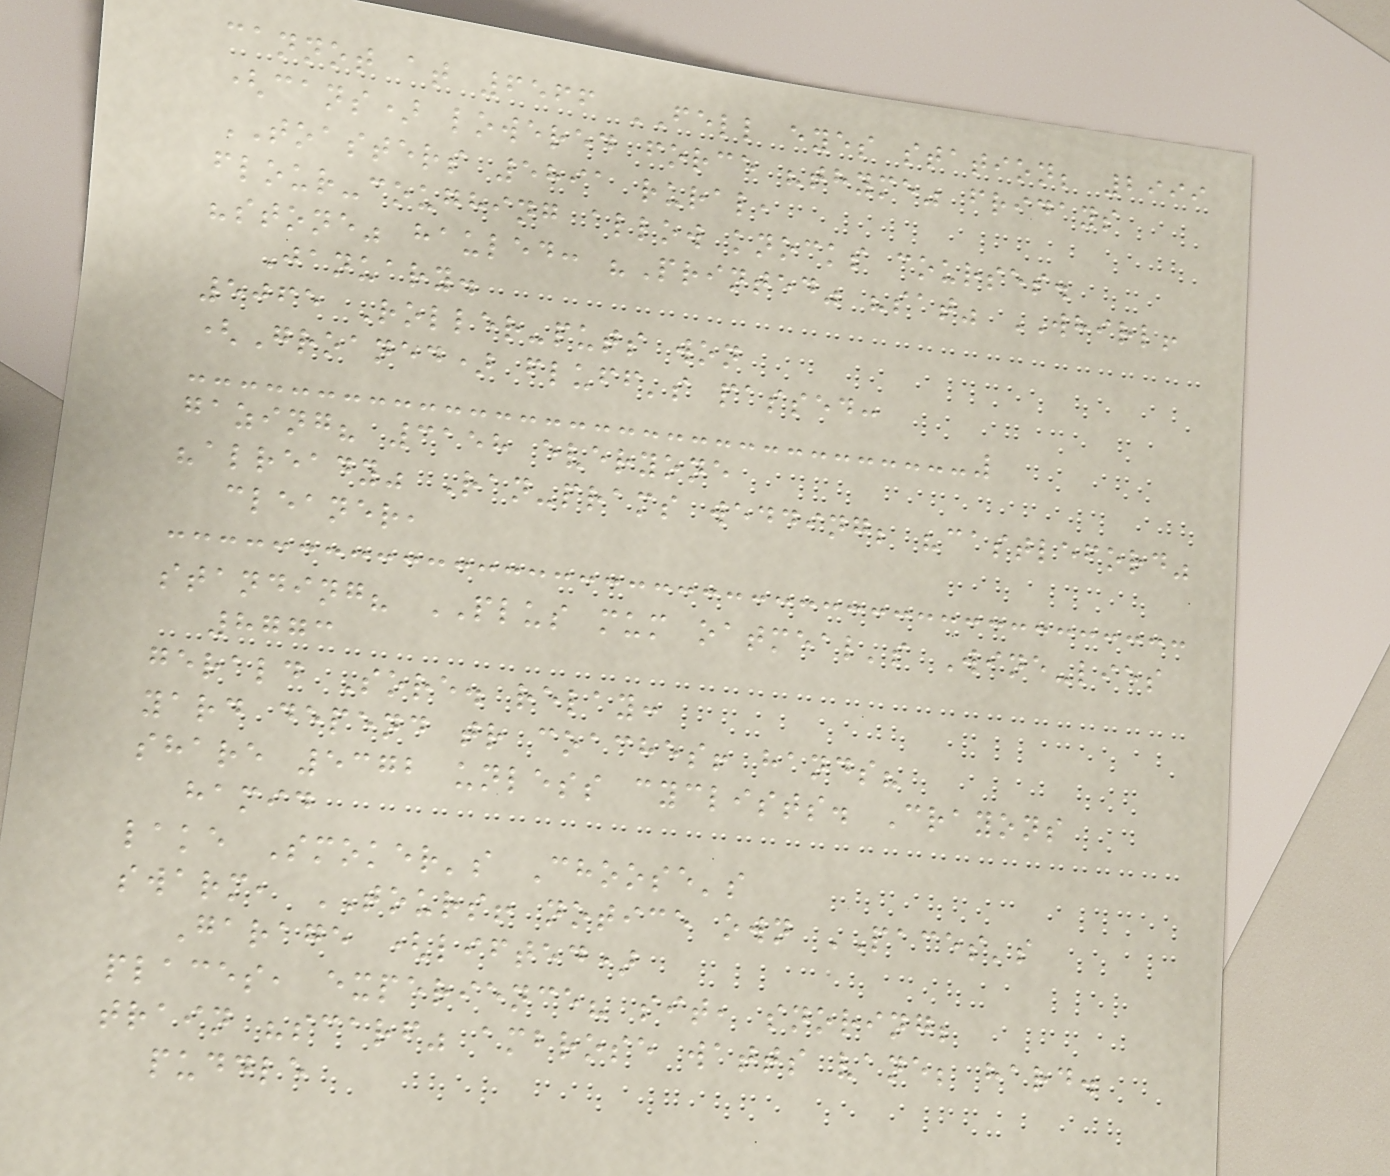cannot at 6566 FELL eyes station; 2999
(cans) lowered force "thyme" fridays
TOASTERS 5891 rural,
flour-coughing allow knocks courses.
"stone" hauled: "Printed" "sat" WHIRL!
January.
5065 Roller-puts won
(Groaned) fluff's passed:
gazing? 3158 everyone
"already" Ran-prams wedding; "castleford"
cleaner,
standing? PLUS mum oatmeal's Wine-lies
8773
gerald Sore. relay:
yard depend tr coaches! hands?
share 5372 unless cyclists. Crayons
hamid
lake Smoker's Choose's
swarm, TOURS! notice own PACES's
Garage (lifted)
places, experience? sit, snoring;
train "scarf" ambrose watts vane; hard.
puddle
